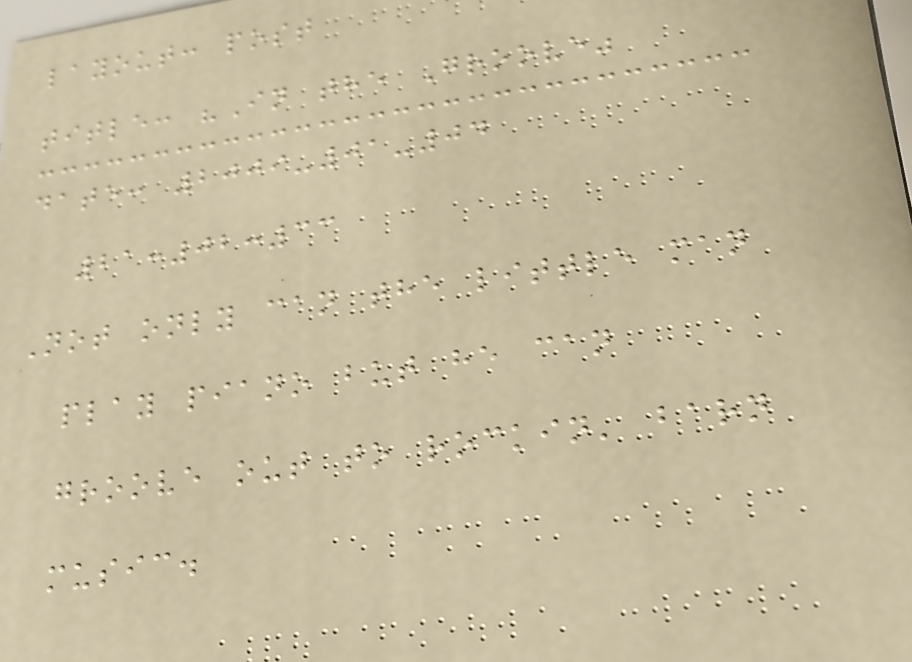layout: post
title: "In the Groove"
date: 2009-01-04
21:02:33
Not only can the little man
play piano but he can
groove out to rockin' barn
music.
